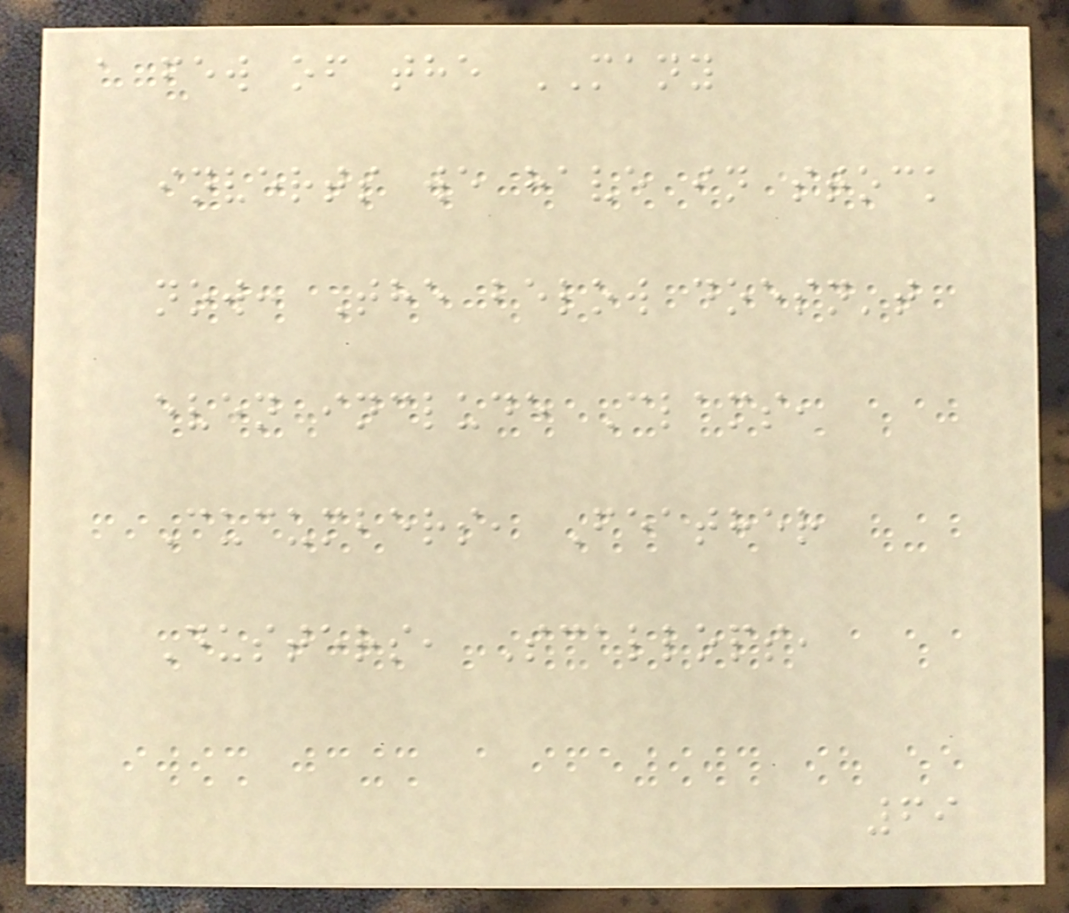a few of the MANY
inverts we have in stock
now: The below doesn't
even include Clams,
Cucumbers, Feather
Dusters, Scallops,
69
